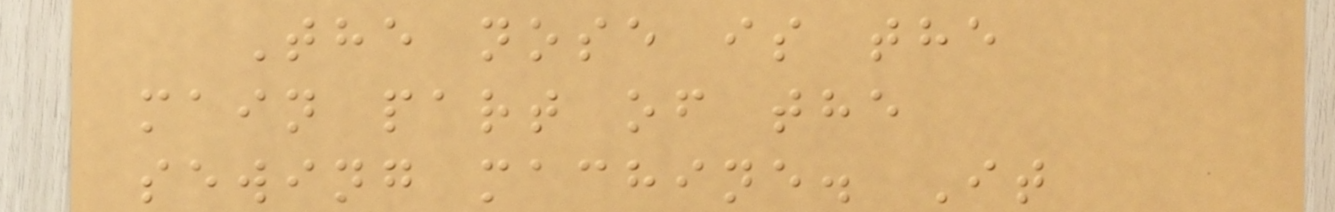The nose is the
main part of the
sewing machine. It
